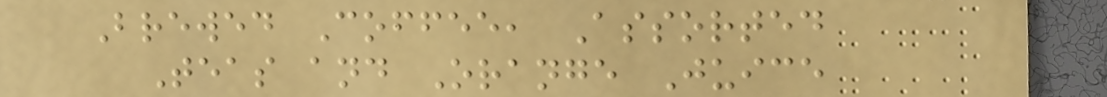Brewed Coffee, Assorted
Teas and Orange Juice
